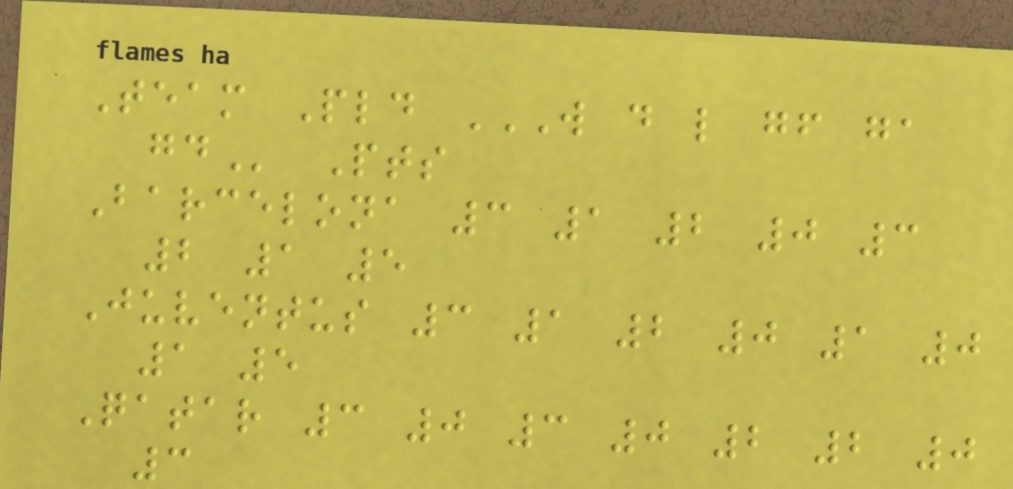Team Pld W D L GF GA
GD Pts
Barcelona 3 1 2 0 3
2 1 5
Juventus 3 1 2 0 1 0
1 5
Qatar 3 0 3 0 2 2 0
3
